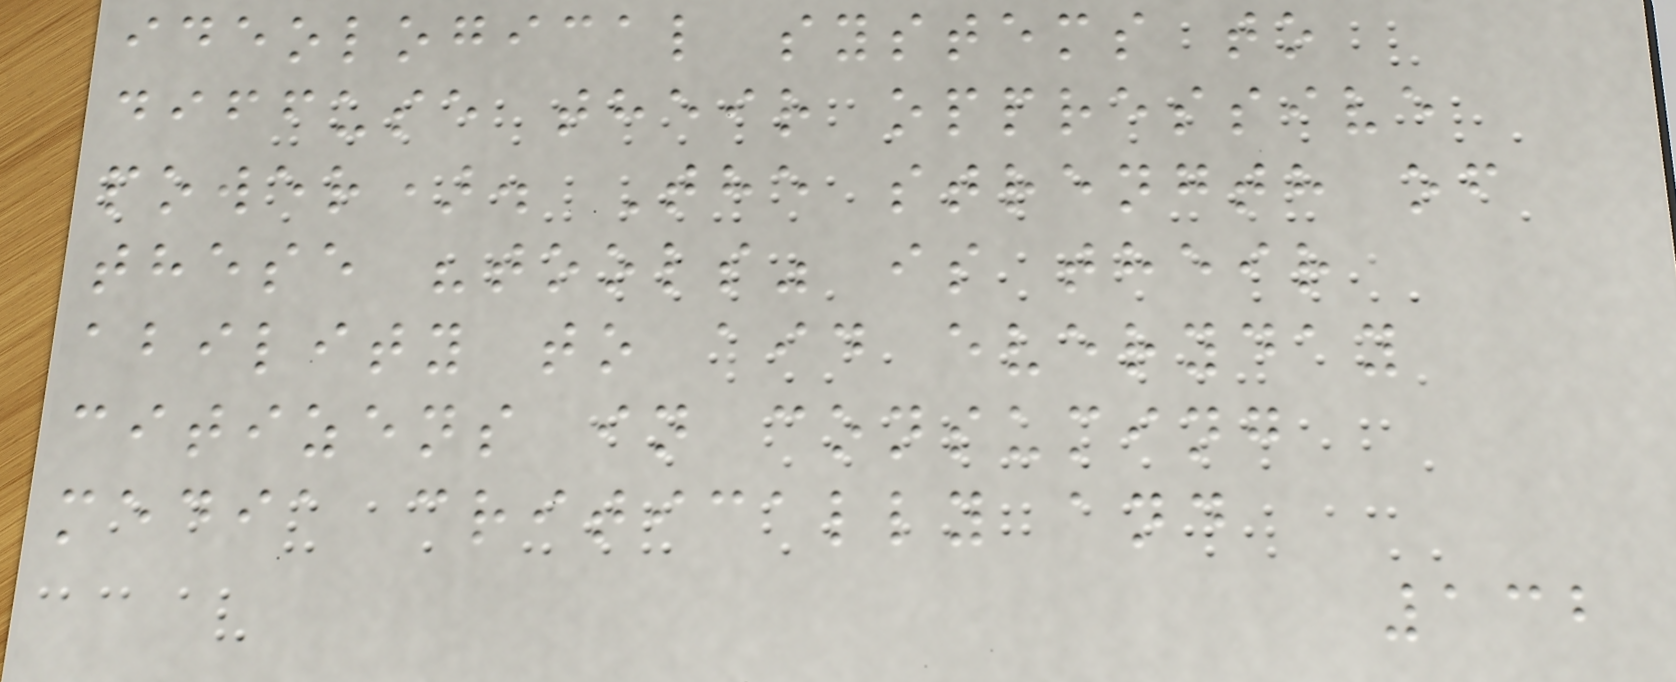ideological systems to
diffuse their oppressive
power). The strength of
these "tools" is their
ability to aid everyday
citizens in consuming
media critically and
132
